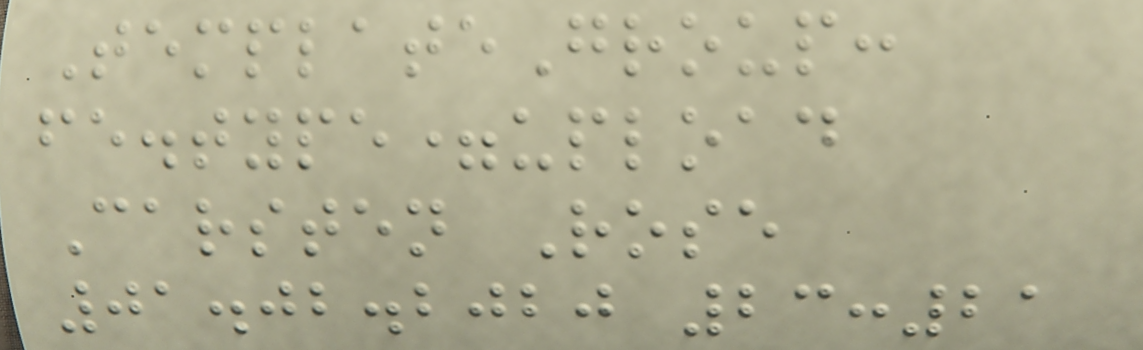TemplateGroup:
fe.type=upload
Carsten Rose
01.02.2020 23:21
